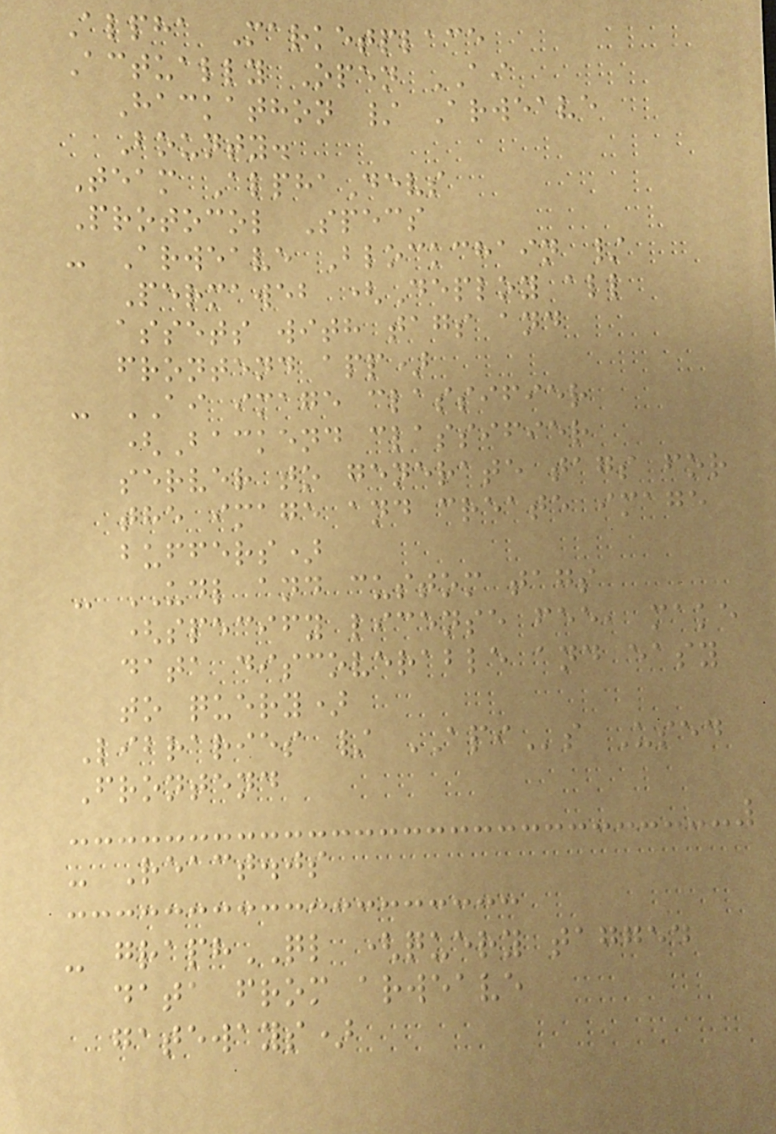Alpha Marketplace
Actually Open AI
Hackathon / Arweave
Bounty.
Team AlphaDevs
Protocol Specs
- Arweave Blockchain /
Permaweb (Deploy all
assets with tags and
frontend app)
- AI image classifier
(Backend classifier
server to generate tags for
the image and create image
buffers)
- UDL and custom tags
(specify license fee, make
data discoverable and easy
to query)
Libraries / APIs Used
Frontend
- React.js
- graphQL (query tagged
data from arweave
gateways)
